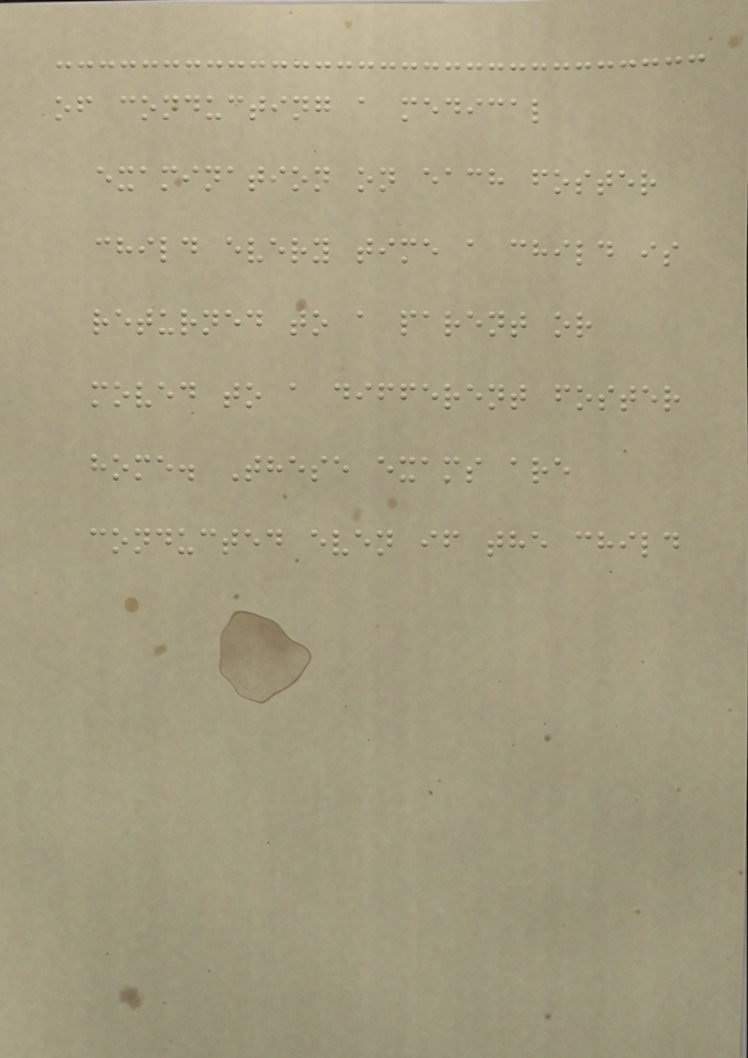of conducting a medical
examination on each foster
child every time a child is
returned to a parent or
moved to a different foster
home. These exams are
conducted even if the child
